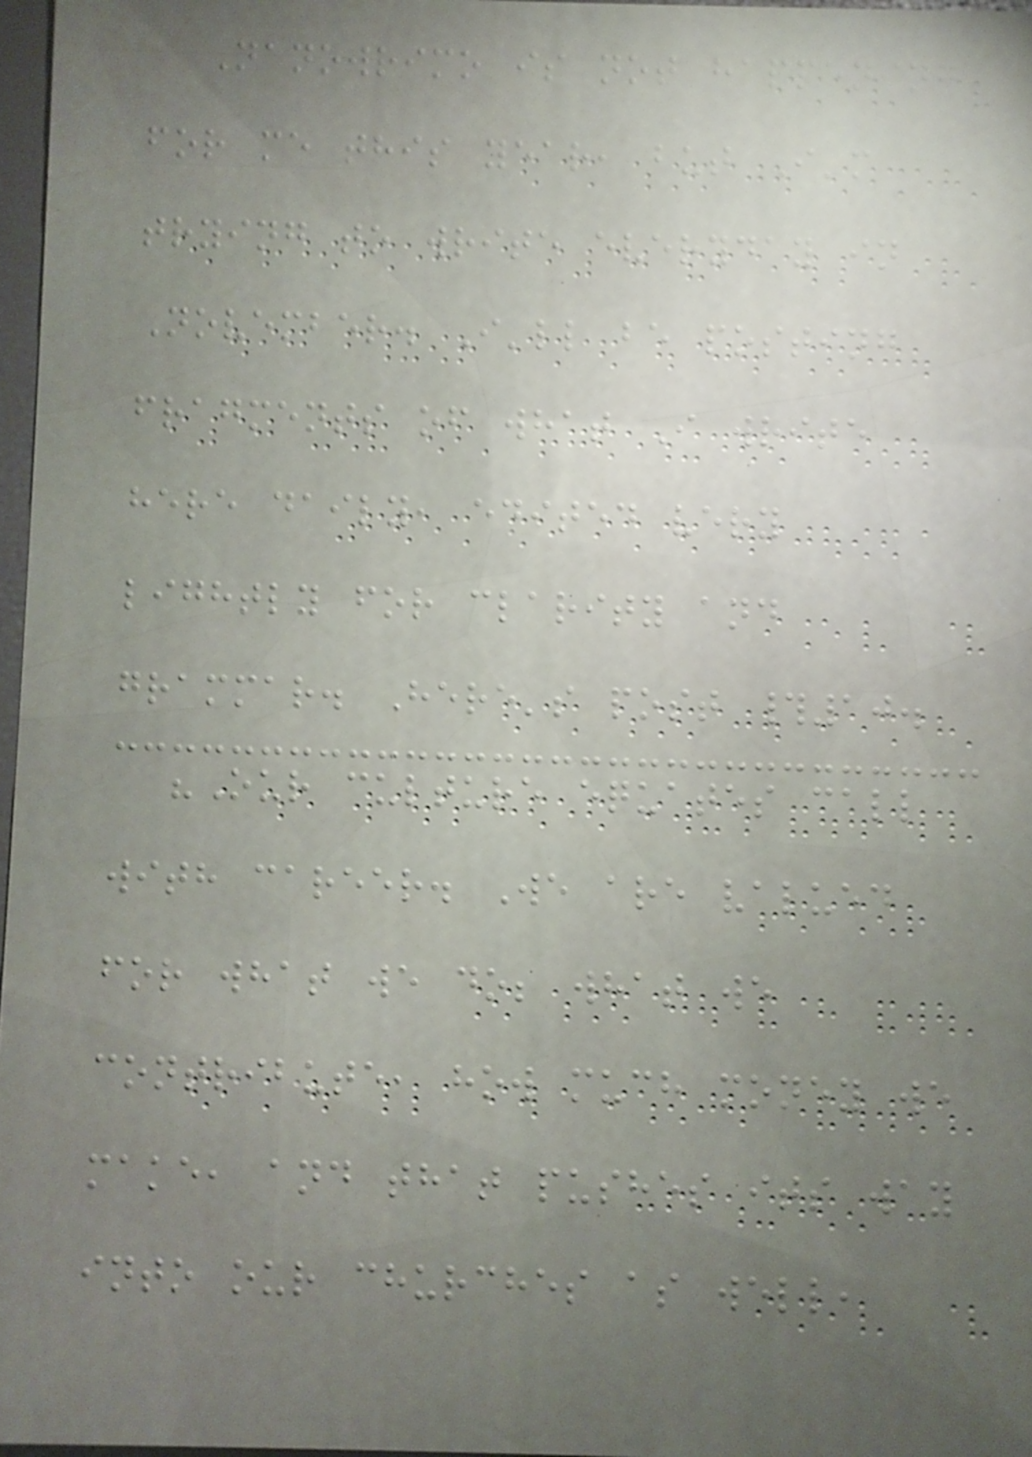Nanowrimo is not happening
for me this year, but I'm
trying to write everyday in
November. I'll be posting
fragments of what I write
here daily, edited very
lightly for clarity and
grammar. Here's post #10.
"Our culture equates call
with career. We are valued
for what we do; what we
contribute, how much money we
make, and that pushes its way
into our churches as well,
